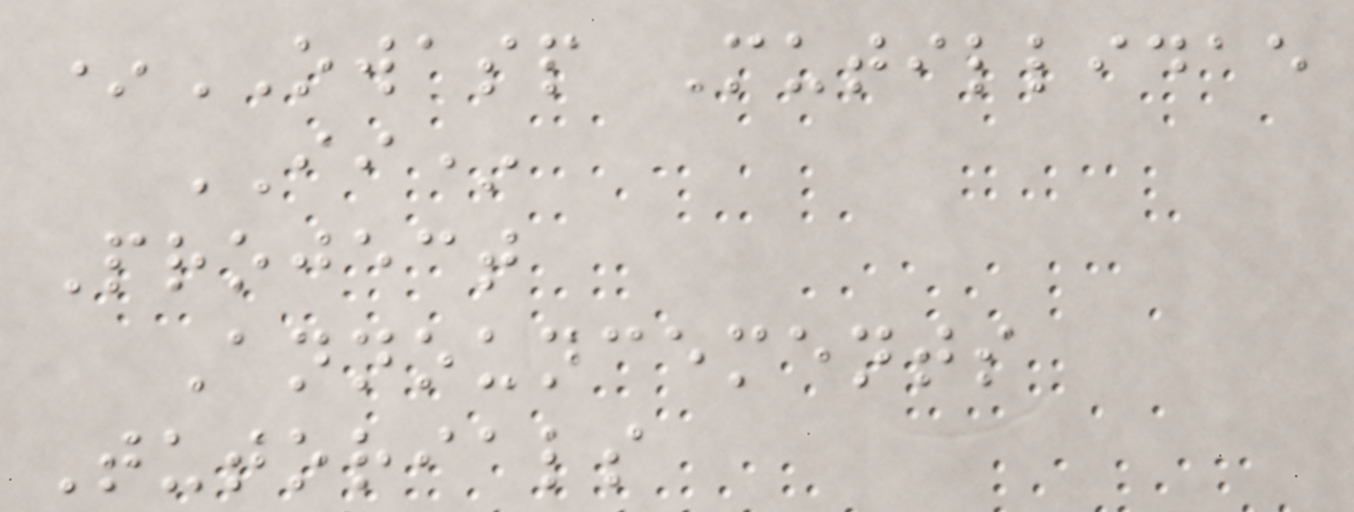*OWASP Mutillidae
II*
Project
Announcements
Tutorials
